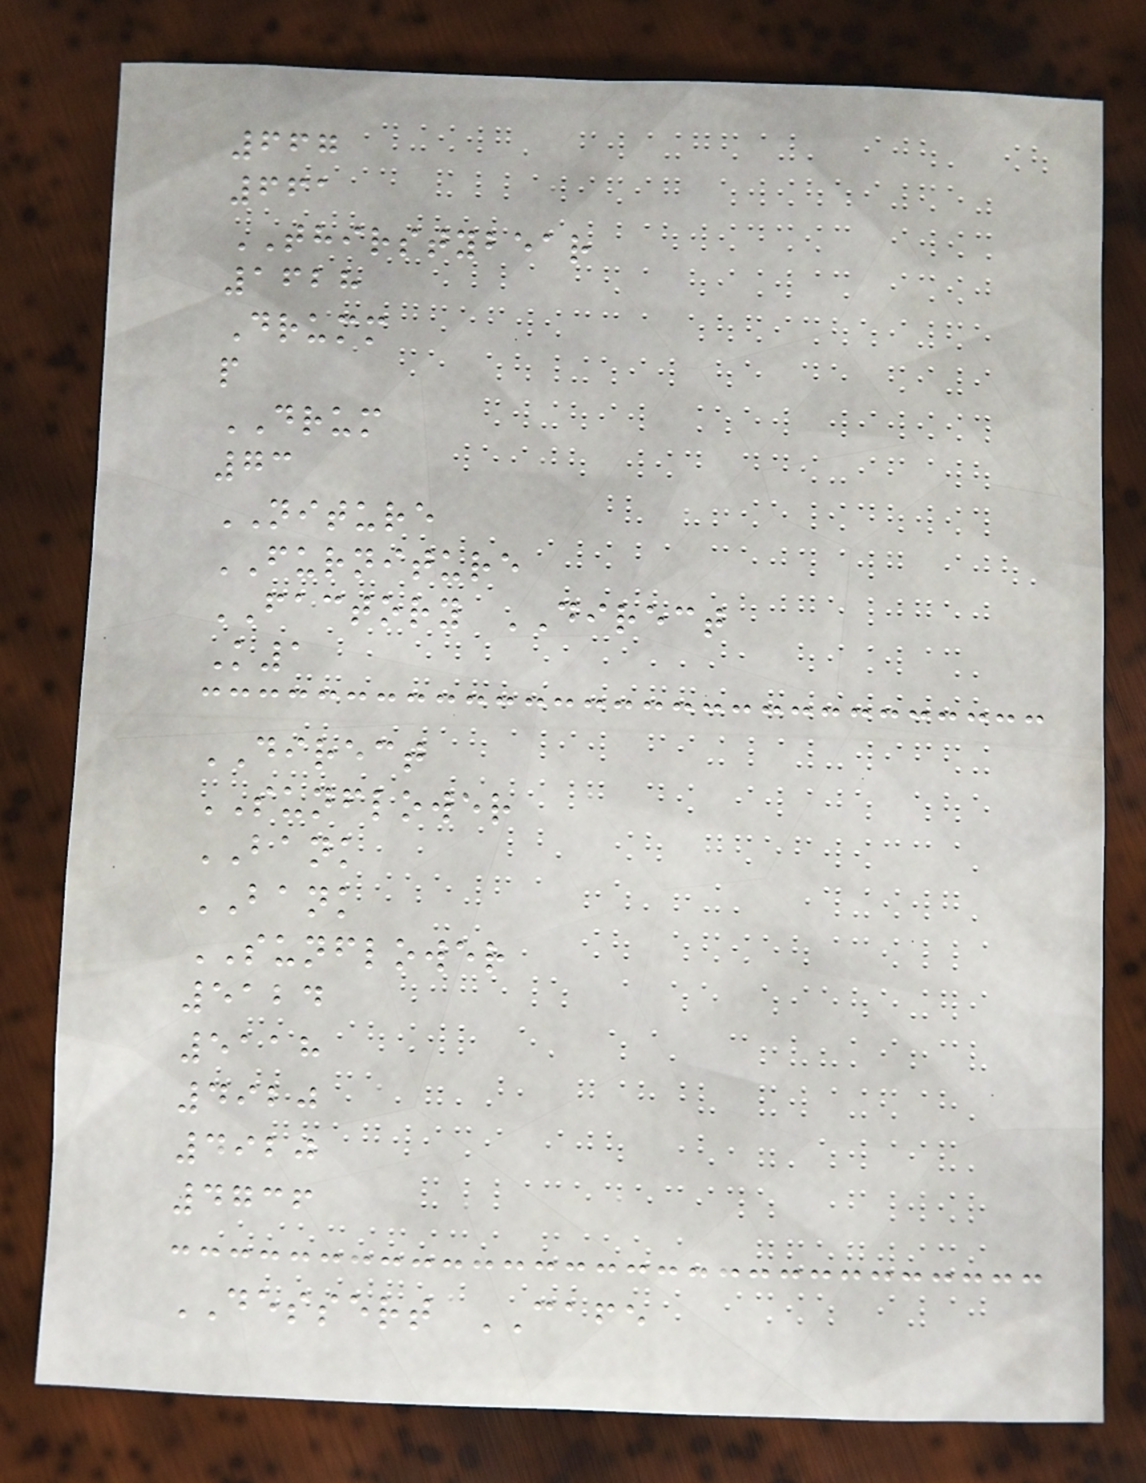667
661
THIRSTYBEAR
1628
Drumm
p
DRUM
73
NITURE
FURNITURE
FACTORY DIRECT
K1
DIRECT
SUNFLOWER
BANK
BANK
SUNFLOWER
5124
5118
4920
4920
4736
DESSERT CAFE
